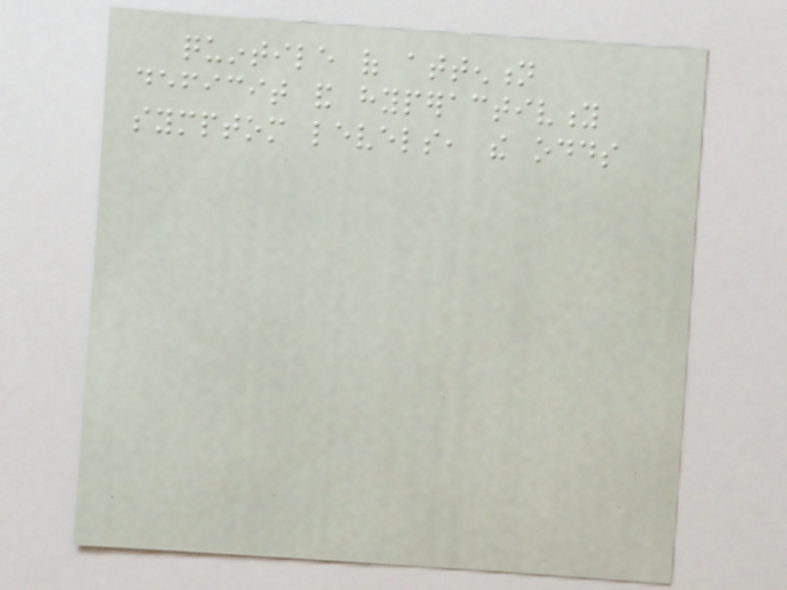quintile of attention
deficit and hyperactivity
symptom levels, the odds
